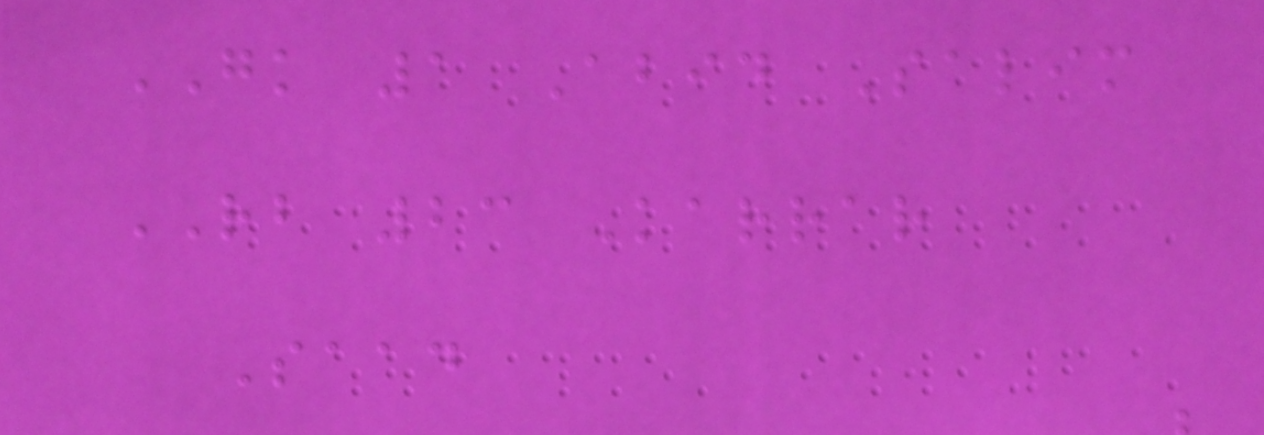GK 1 Abid Salim
RB 23 Karrar
Saad
